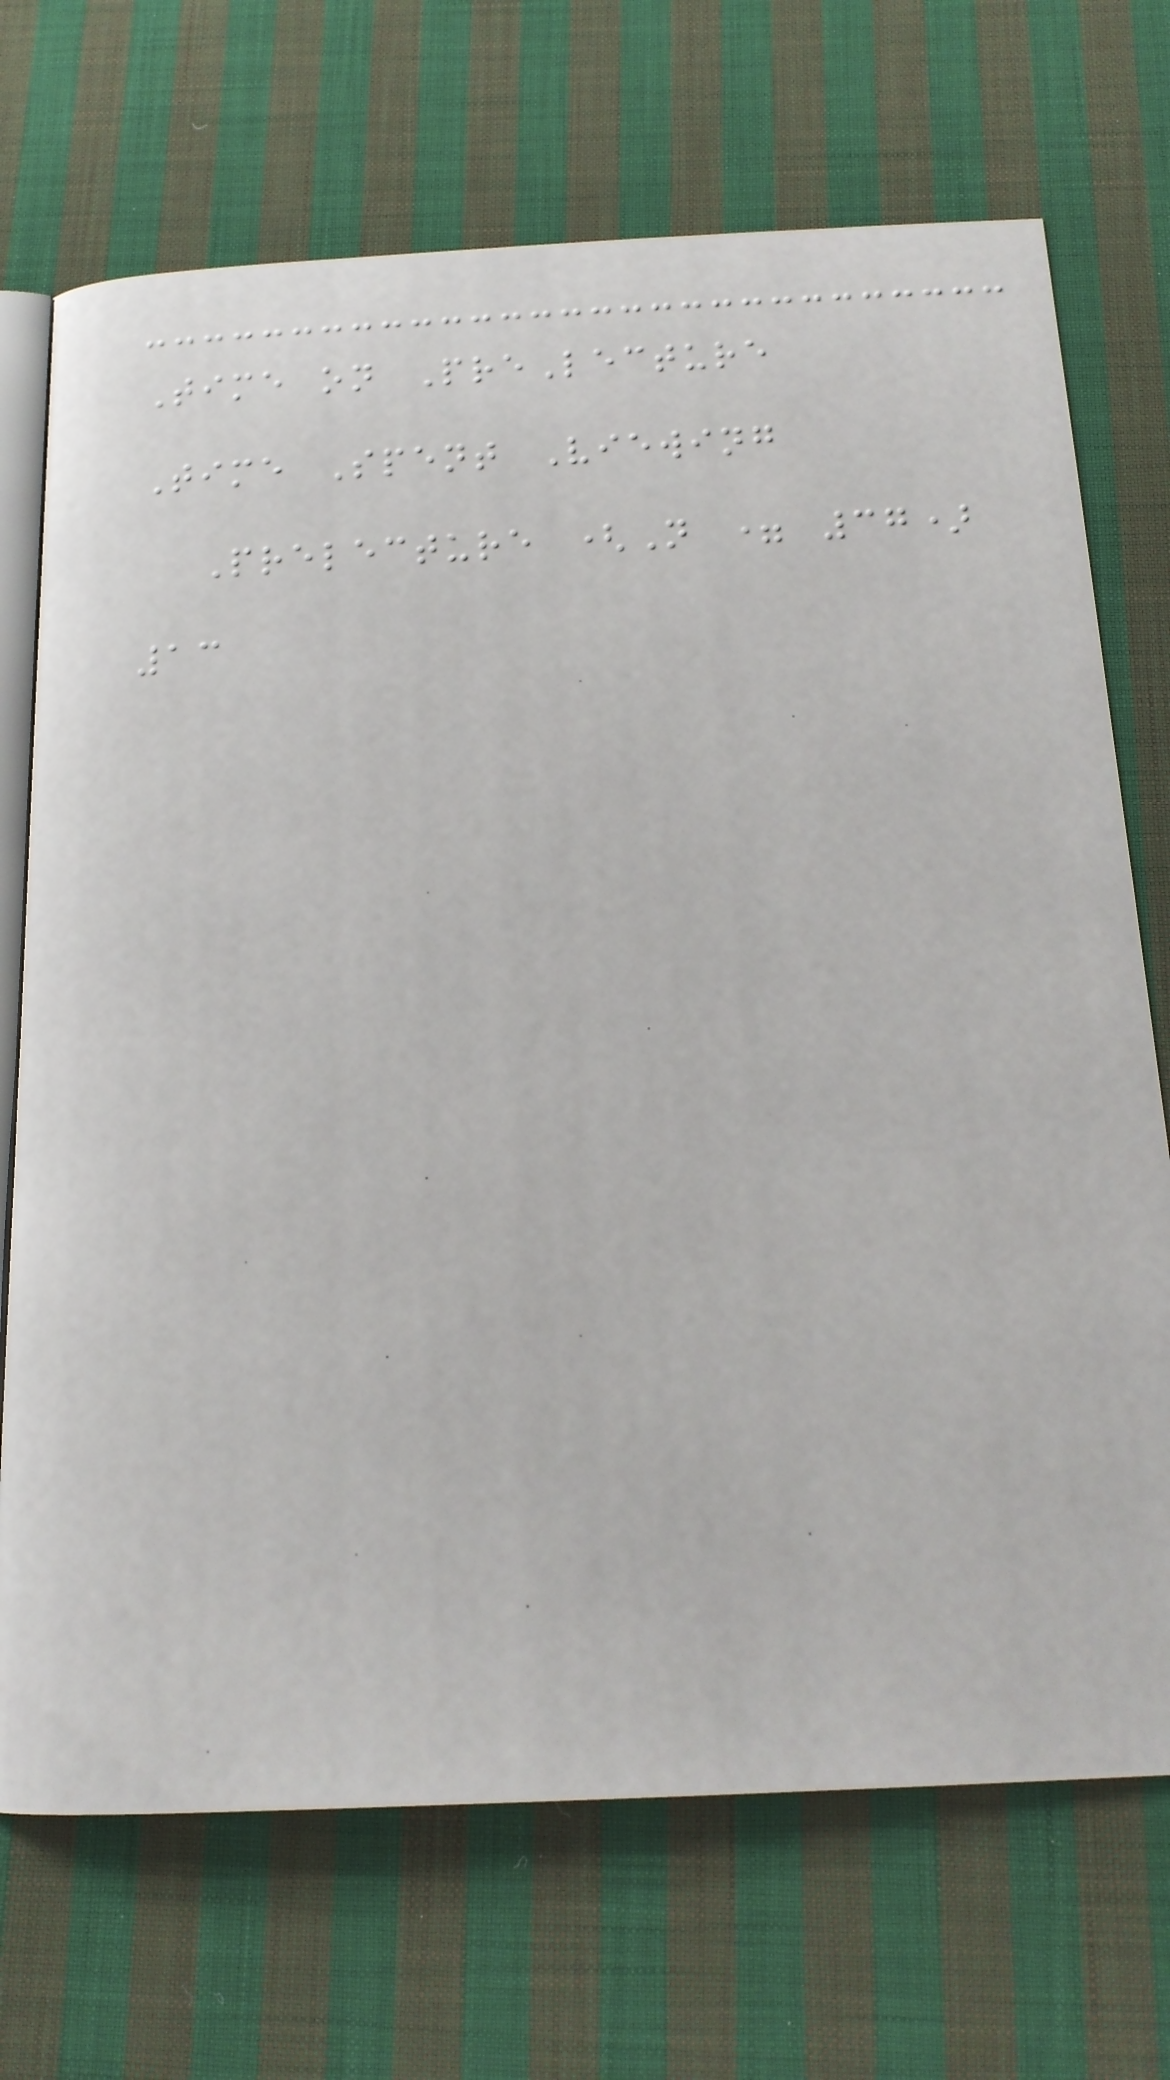Time on PreLecture
Time Spent Viewing
Prelecture (N = 37)
13
